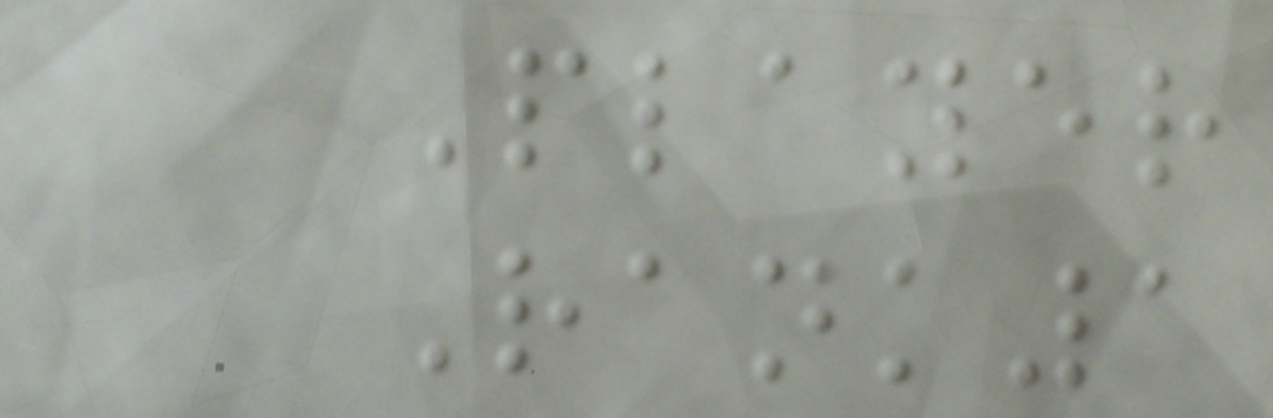Player
Rank1
